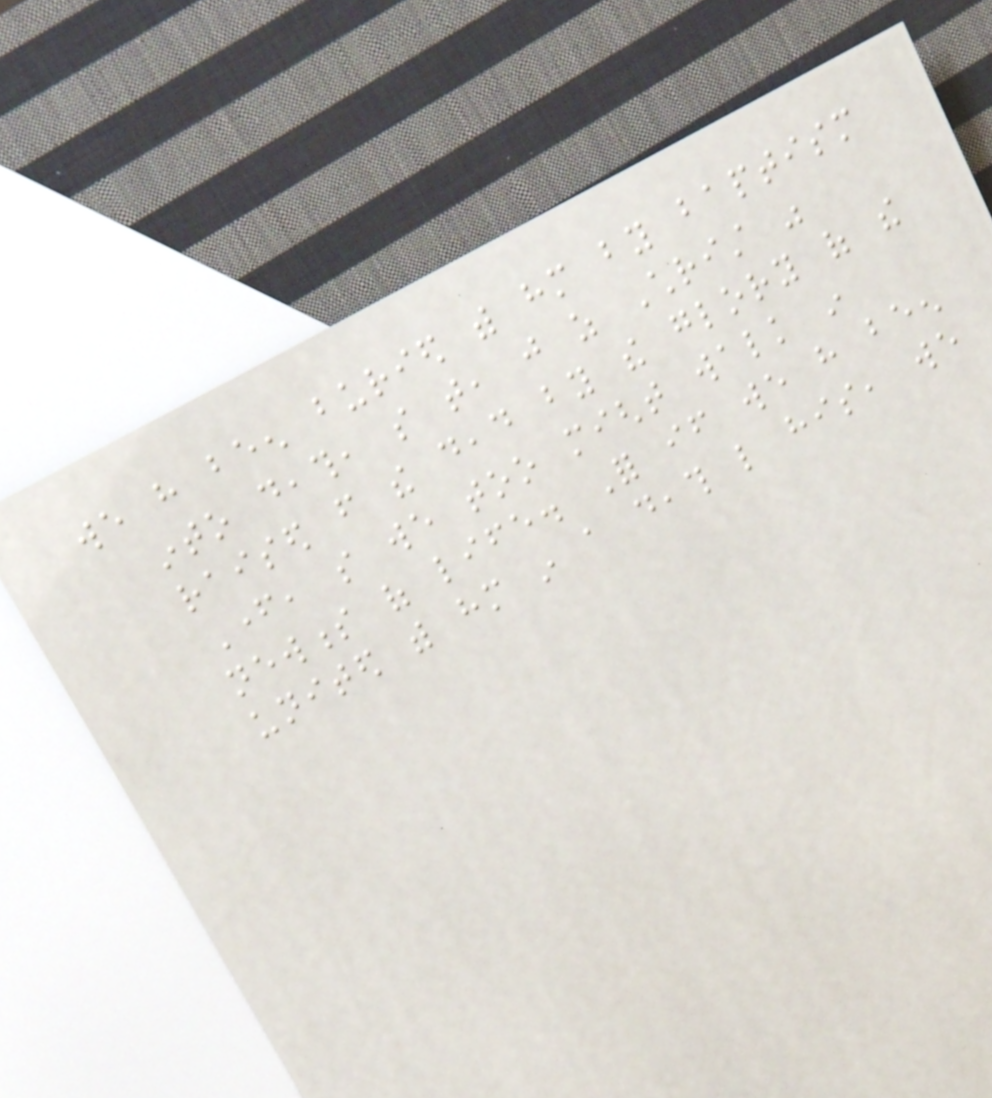we have been buried with him by baptism
into death, so that, just as Christ was
raised from the dead by the glory of the
Father, so we too might walk in
newness of life. For if we have been
united with him in a death like his, we
